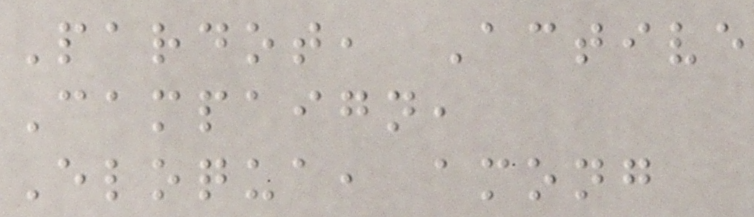Pardot, Active
Campaign,
Eloqua, among
